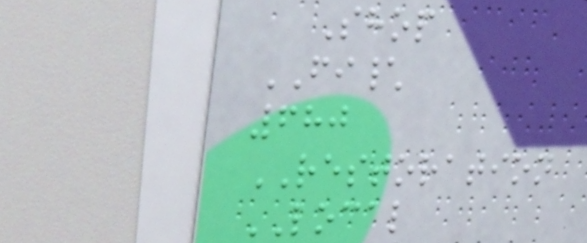Shop
FI\
680
RESTORATION
LOCAL
